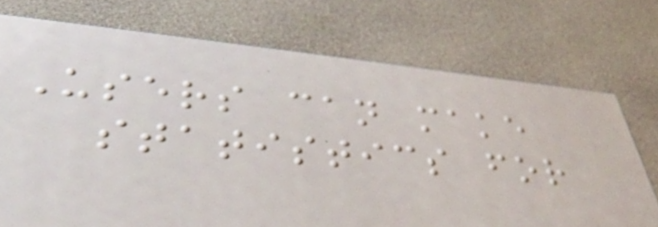Users can make
statistics for
